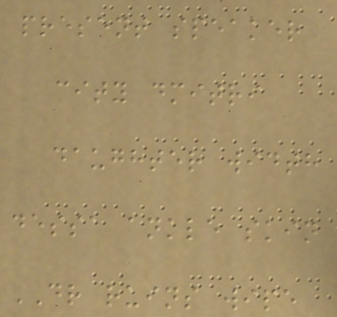present speaker
city dmitri
daughter width
dessa ankle skin
DR ruins wipe
